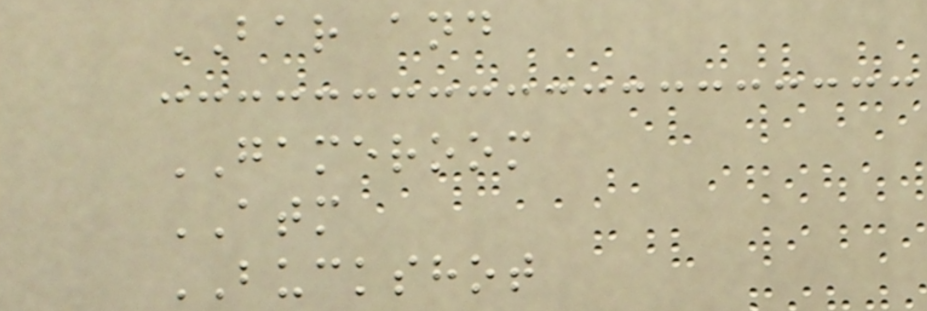BAR and
GAMEROOM
ATM
BUCKSHOT
